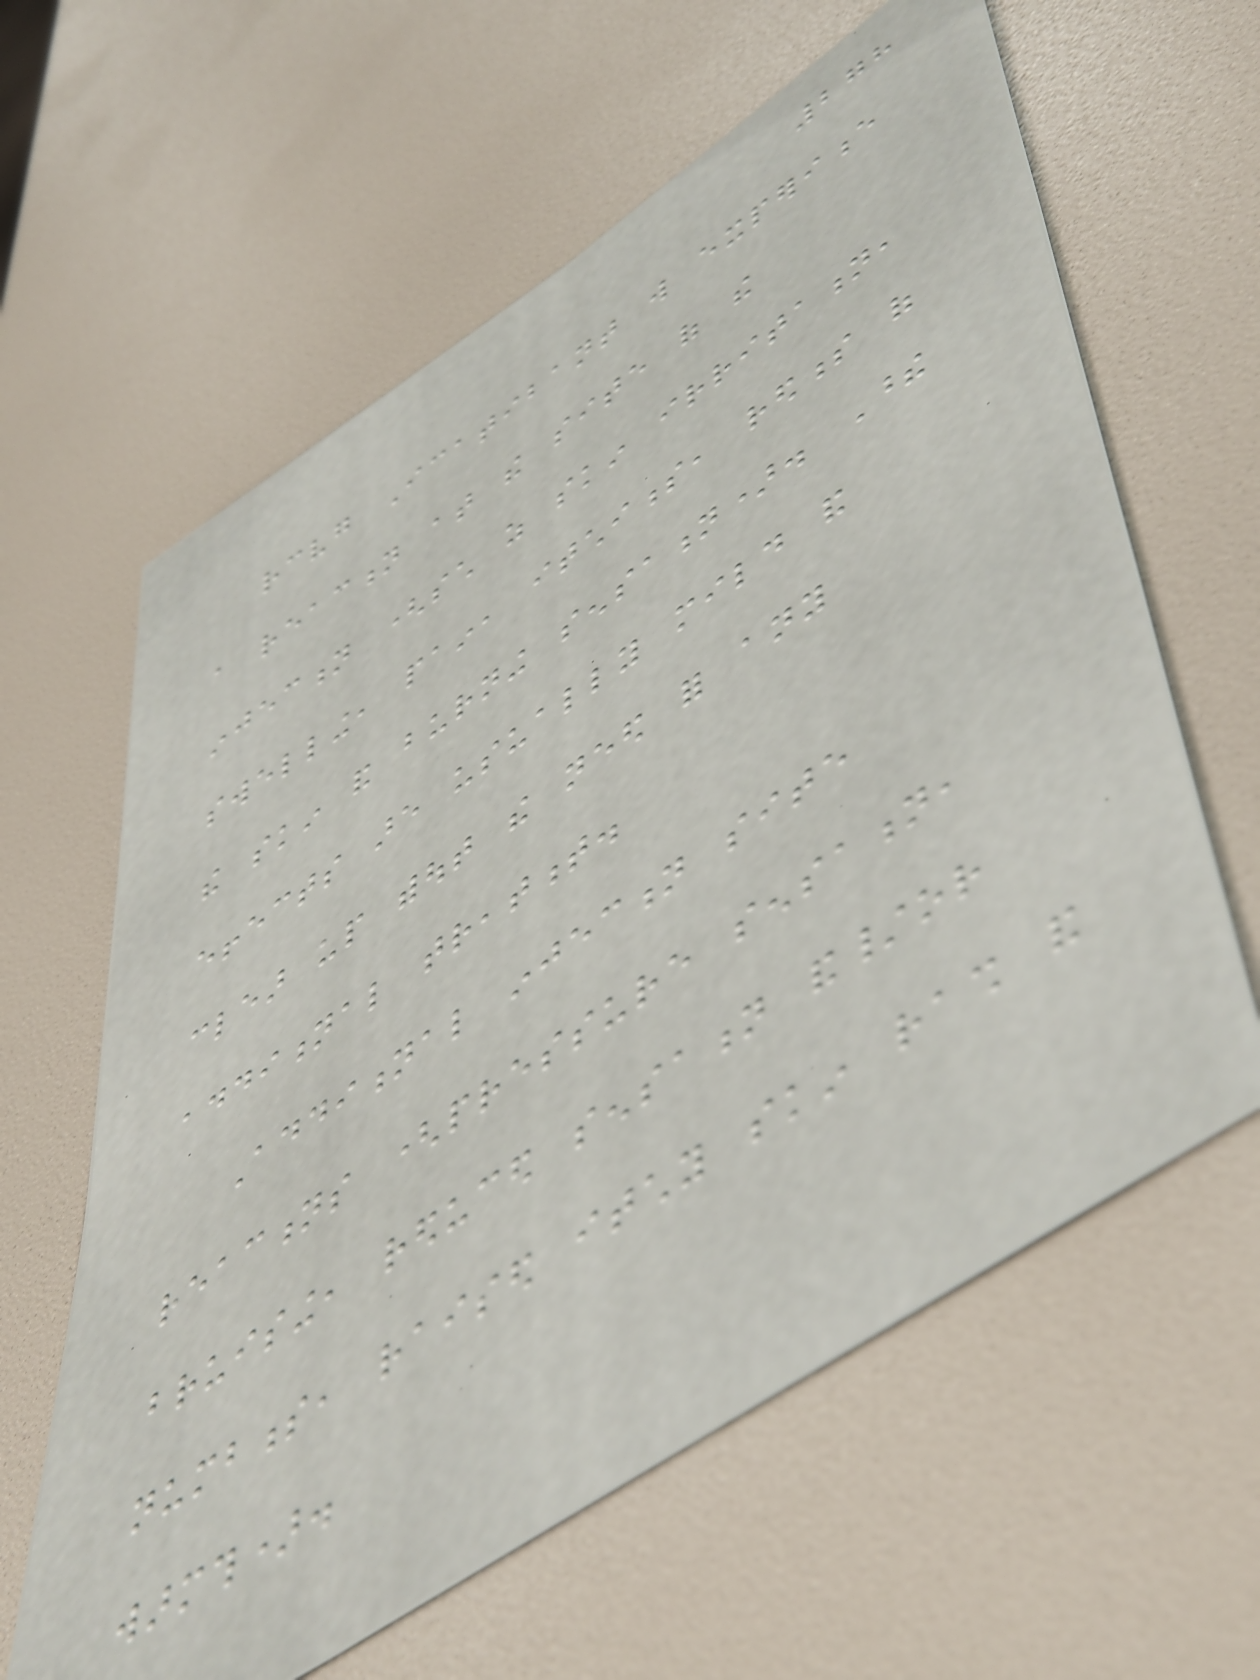278
receiving Icatibant will experience
a reaction at the site of the
injection (such as skin irritation,
swelling, pain, itchiness, redness of
the skin and burning sensation). These
effects are usually mild and
clear up without the need for any
additional treatment.
Additional injection site
reactions (pressure sensation,
bruising, reduced sensation and/or
numbness, raised itchy skin rash and
warmth).
